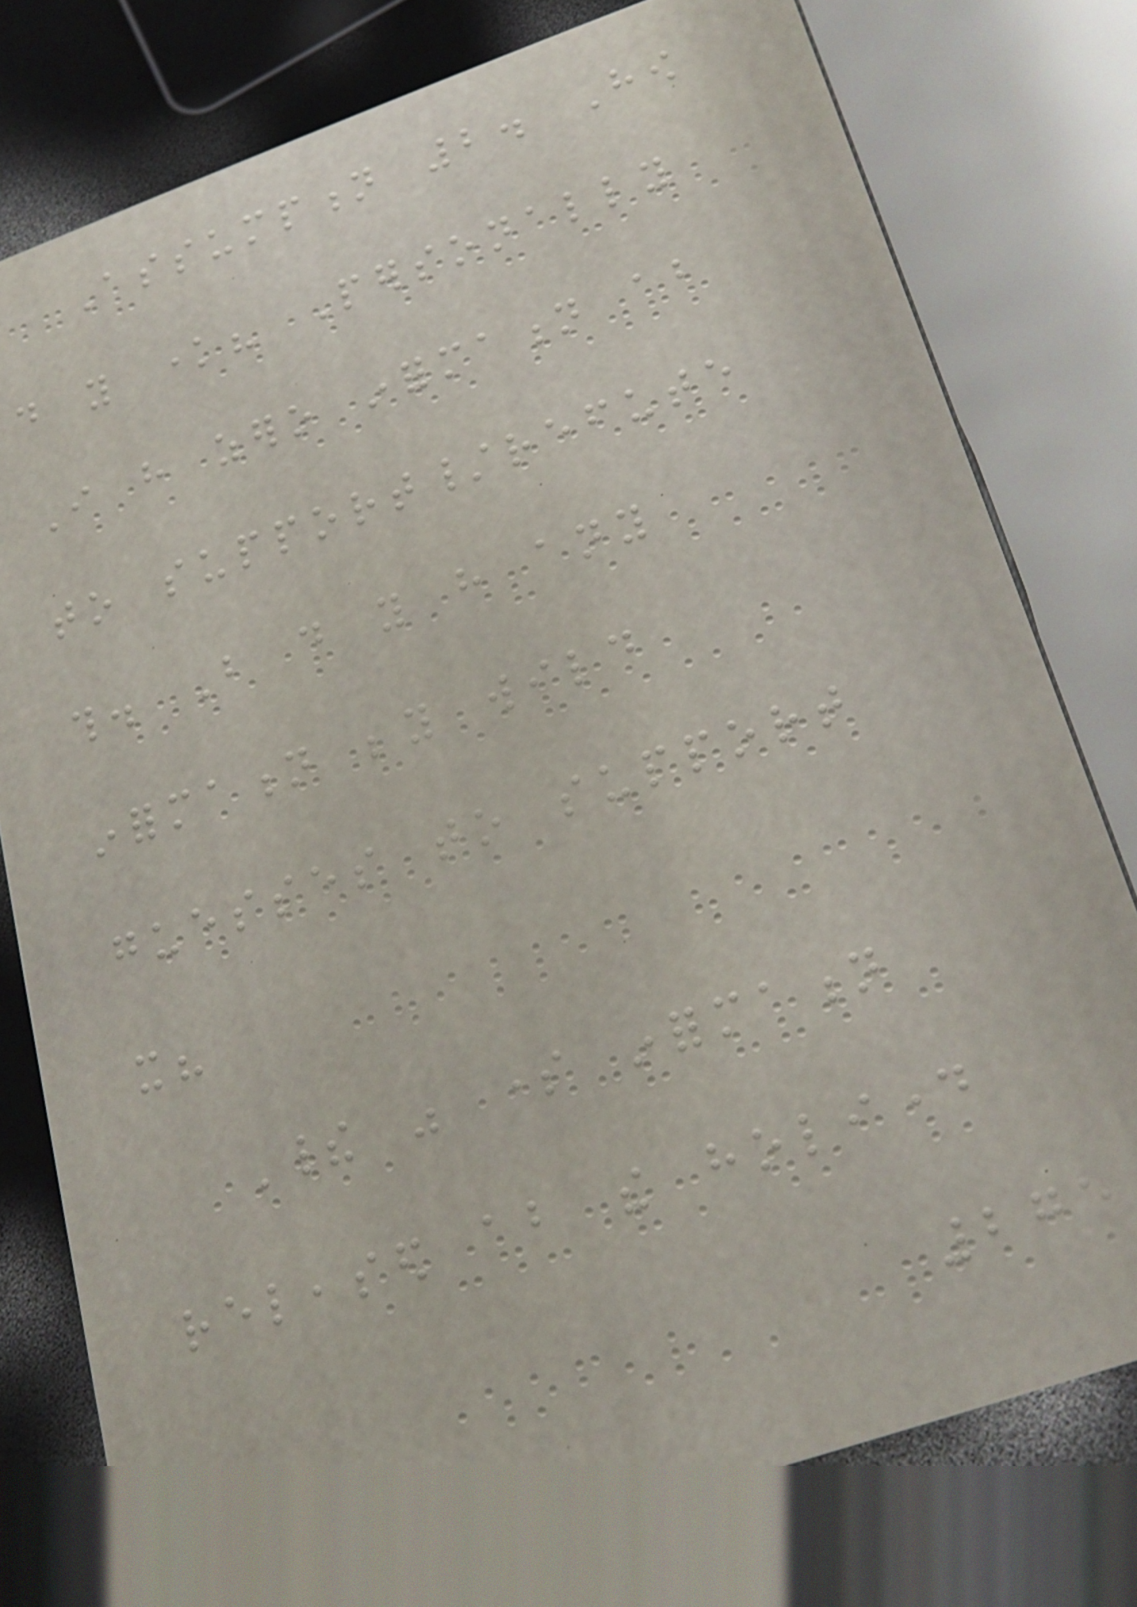Assumption 2. How
do you know? Personally
I have zero information about
to support/refute
this. But do you have any
information beyond wild
guesses to support
it?
Their was some information
released about the holiday
275
